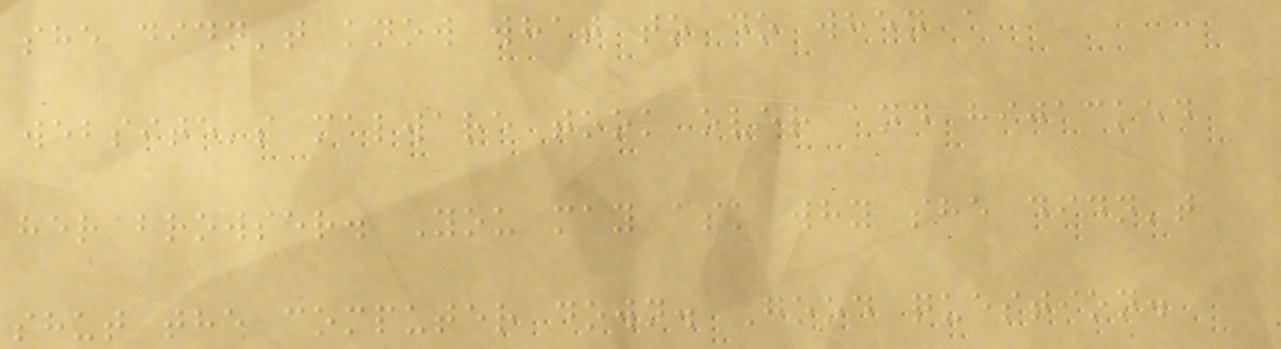she didn't know what to do when a
website's malware took over and hijacked
her browser. You may ask why she didn't
shut the computer down. Good question.
